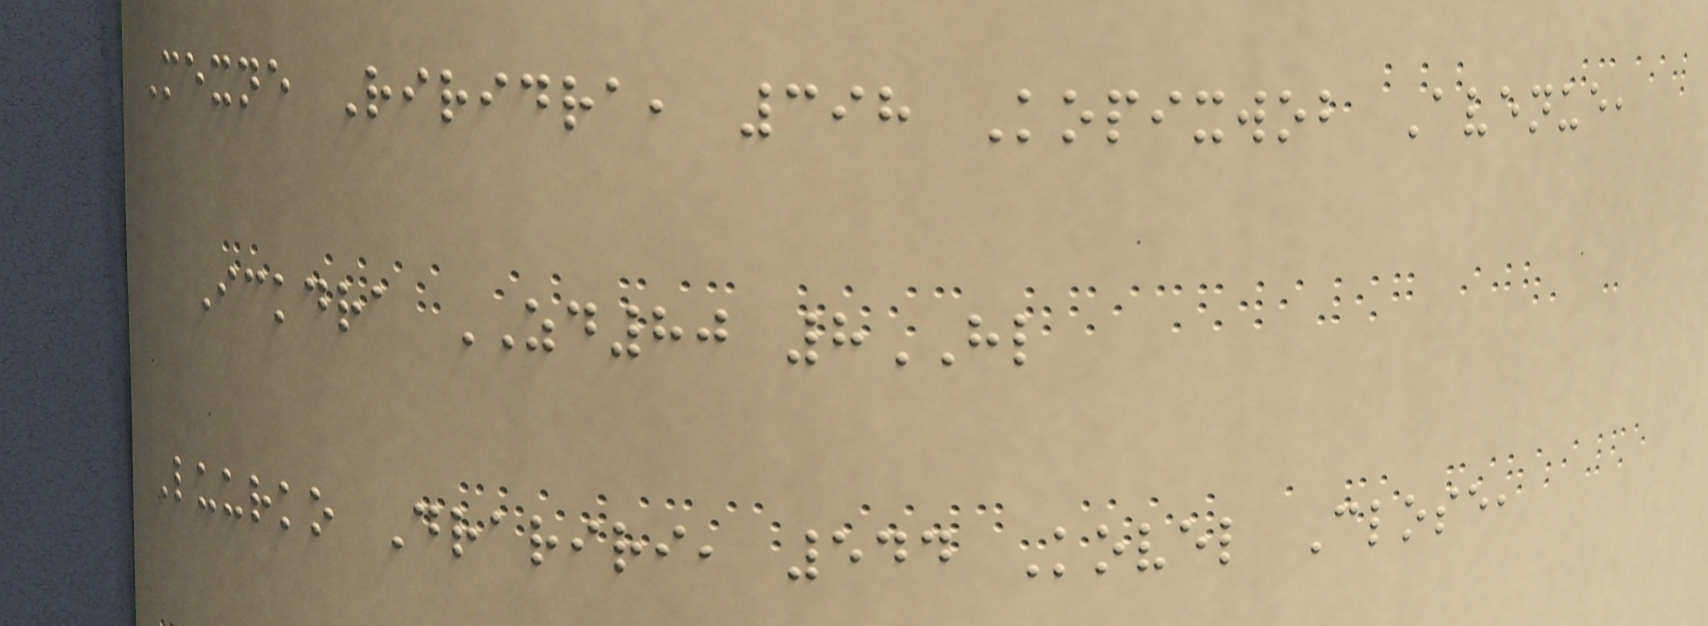Mexne Riridra, 398 Kopixwob Avenue,
Ickdra ZD80 8HL
Luurko Drariri, 544 Kovel Close,
